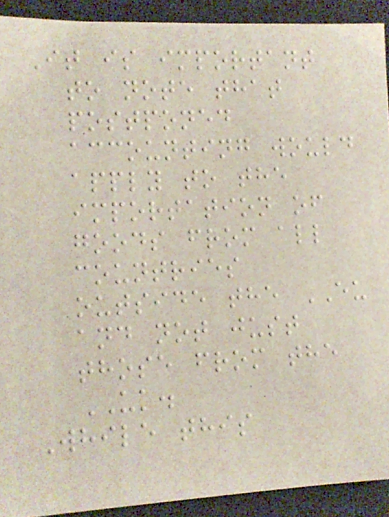It is important
to note that
postponed
accounting would
apply to the
importation of
goods from all
countries
outside the EU
and not just
those from the
UK.
While this
